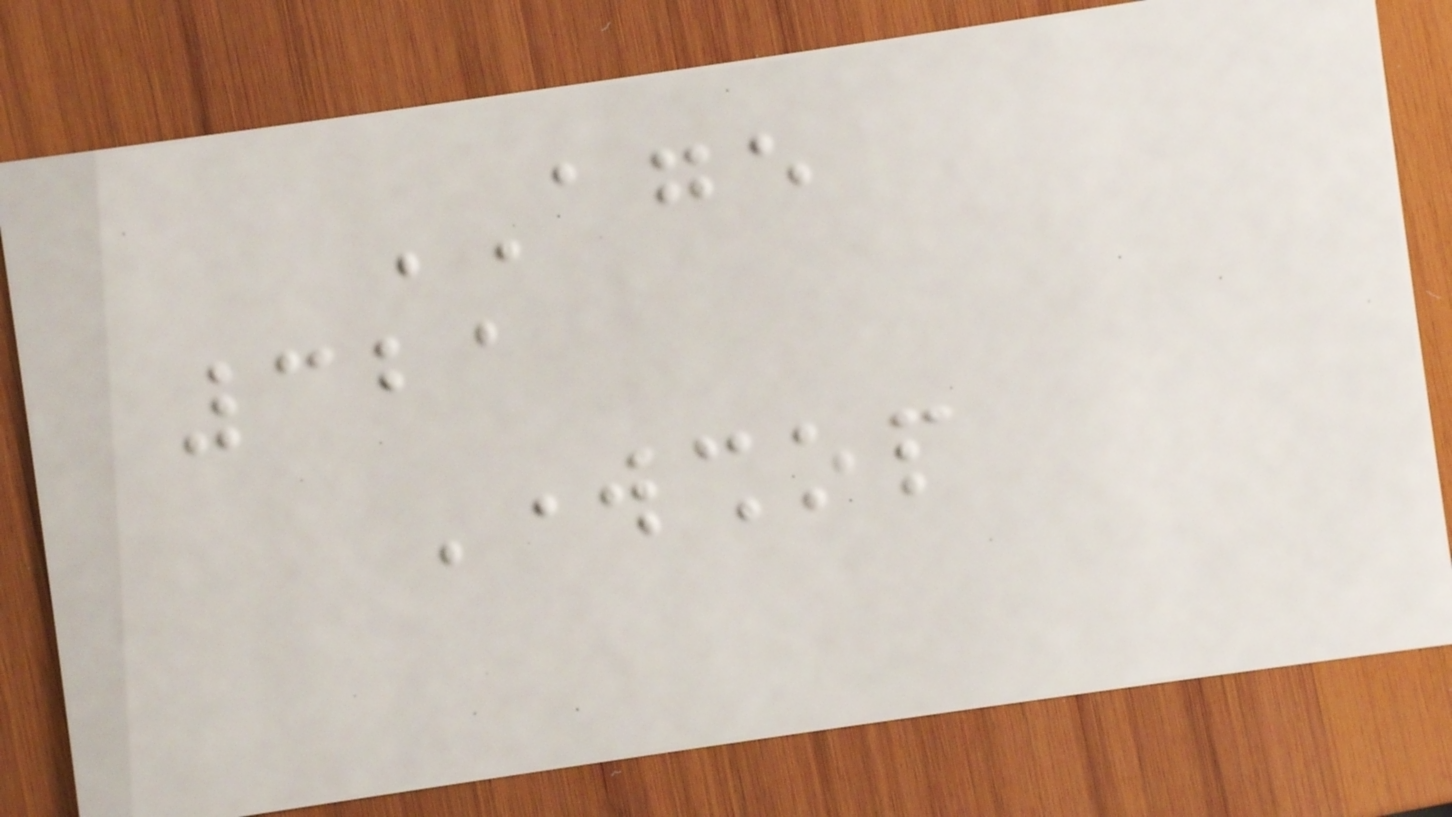AGE
321
Workshop
